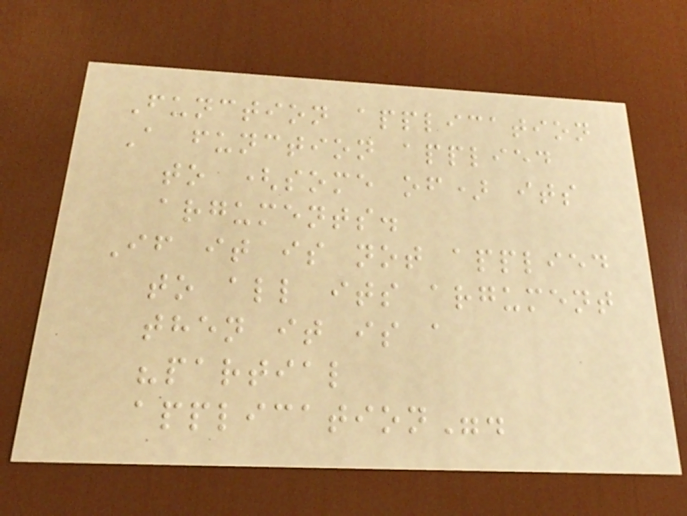Function application
A function applied
to (some of) its
arguments.
If it is not applied
to all its argument
then it is a
"partial
application".
